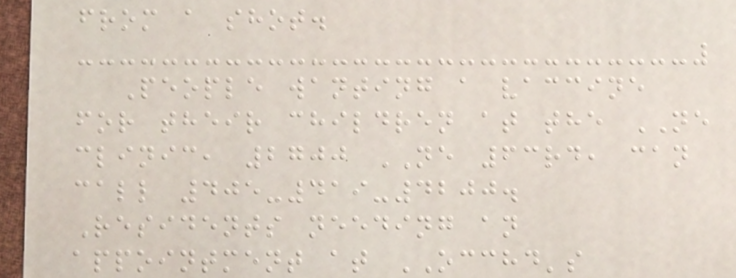from a shot.
People wanting a vaccine
for their children at the NE
clinic, 2700 NE 63rd, can
call 405-419-4200.
Residents needing an
appointment at OCCHD's
